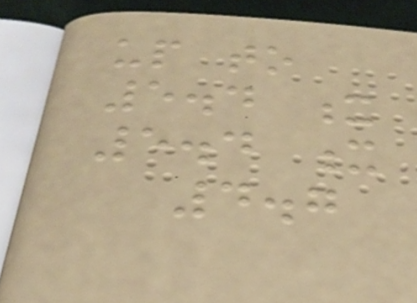up to
5.4 x
5.4 x
4.7
